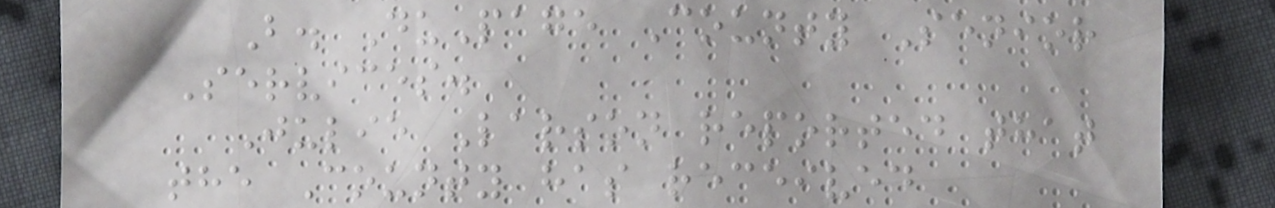B. DuPage County Senior
Services.
Julie Larson reported that
the County has received
